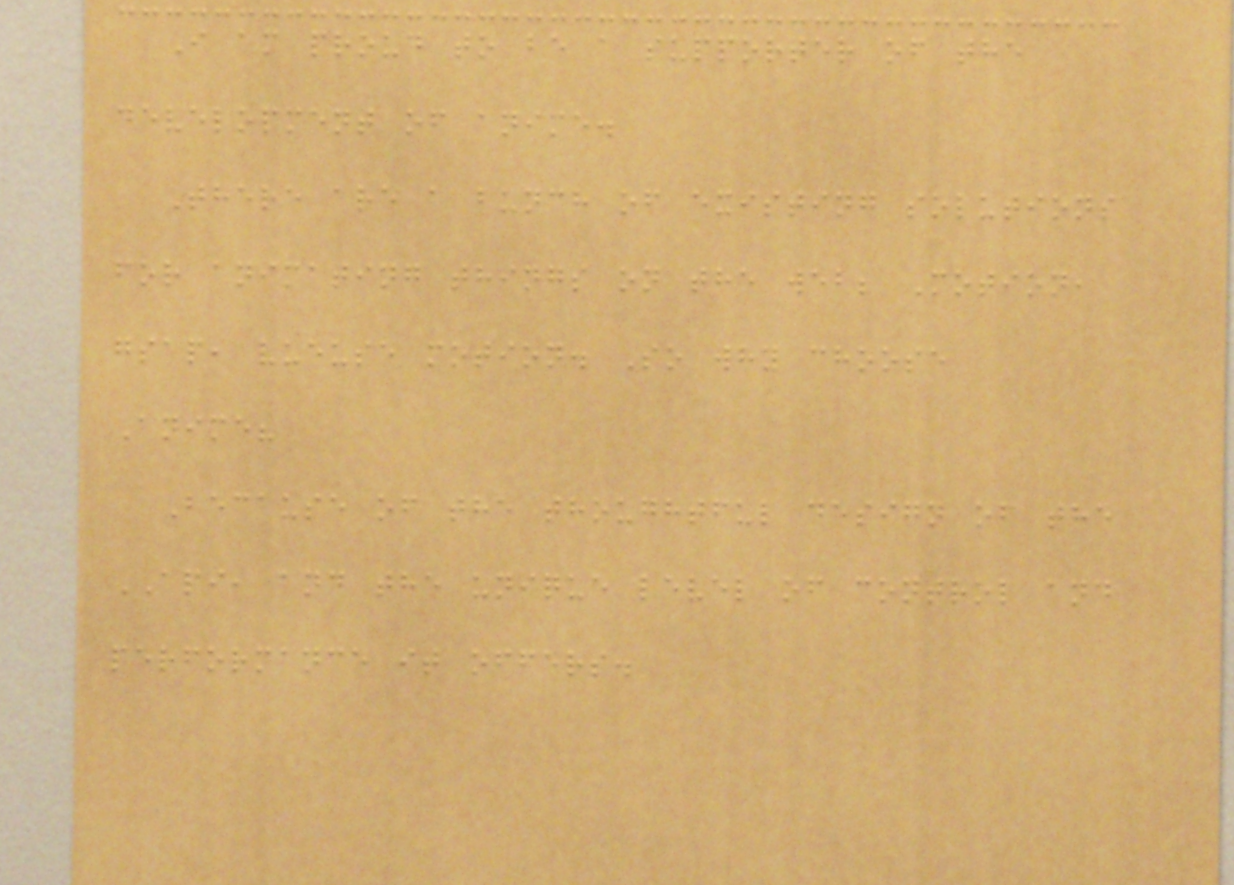I am proud to be a supporter of the
development of anime.
There are a bunch of existing solutions
for animating things on the web; Motion,
gsap, vueuse motion. So why choose
Anime?
Because of the thoughtful design of the
API, and the unique level of control and
performance it offers.
